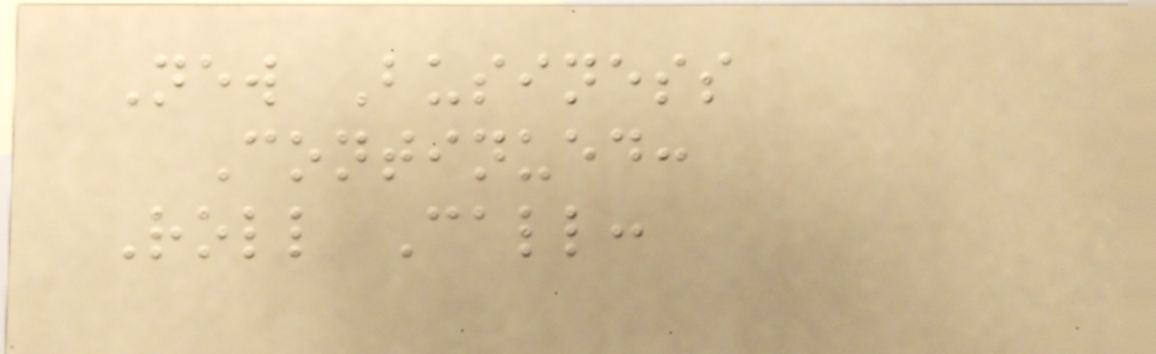New Business
Continued:
Roll Call:
